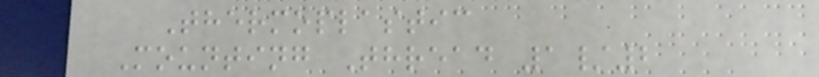Thermoplastic
Mounting Thread 1/2
